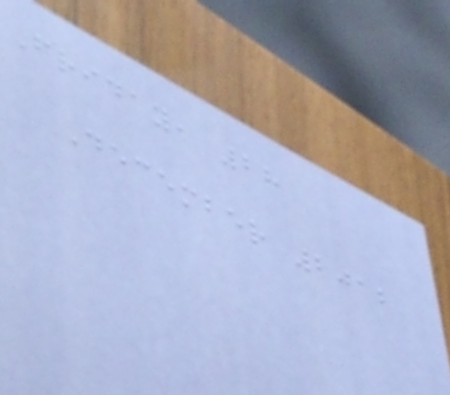Friday, 28
December 2012
